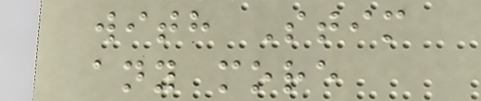with Stim
any more
